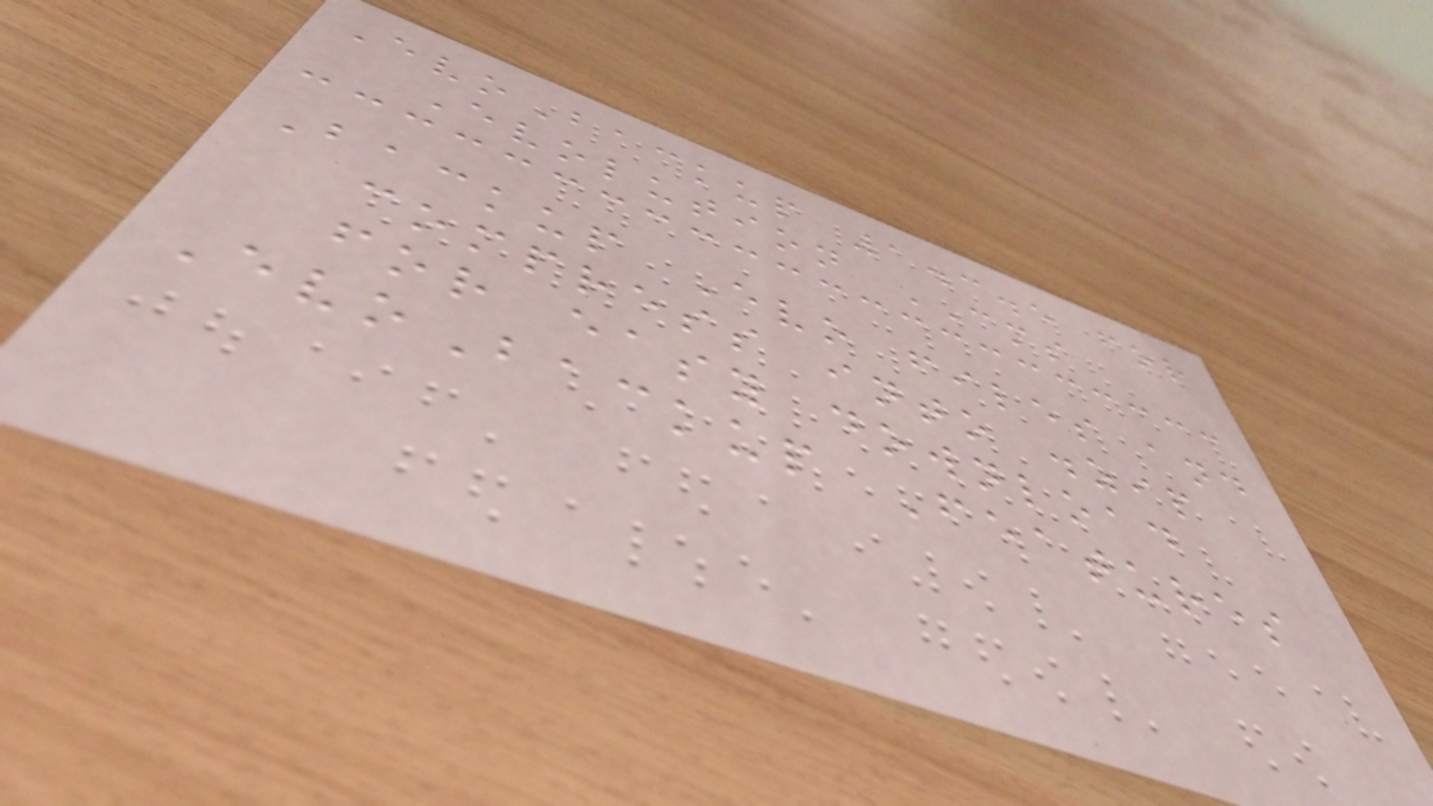EvoBackup 1.3.5 for
Evolution CMS
Backup Evo files and
compress into .zip
for easy download
EvoBackup Features
